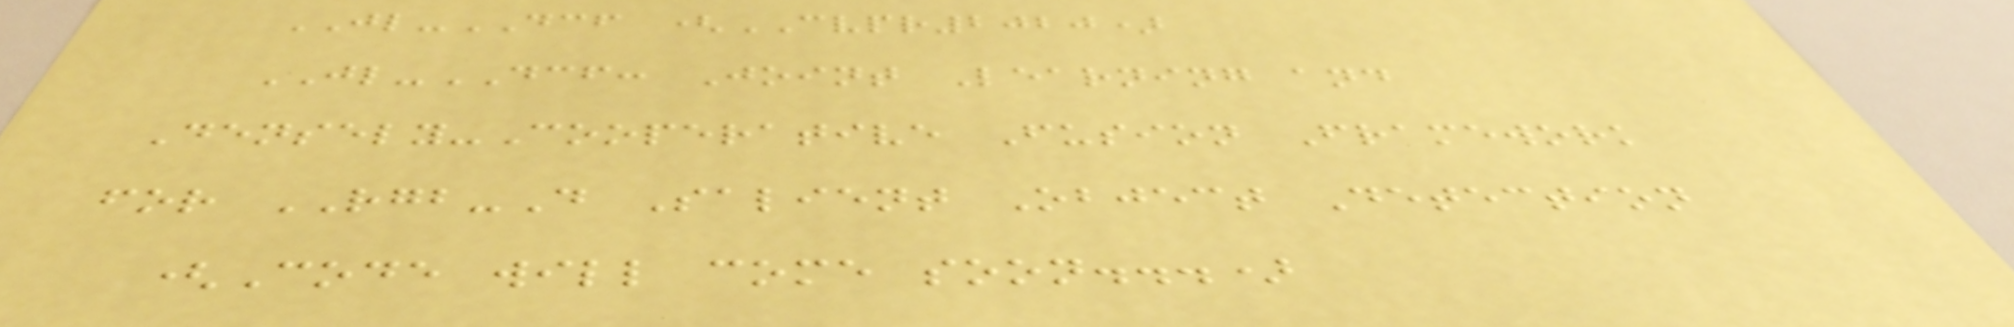JL-DCF (CVPR2020)
JL-DCF: Joint Learning and
Densely-Cooperative Fusion Framework
for RGB-D Salient Object Detection
(Code will come soon...)
